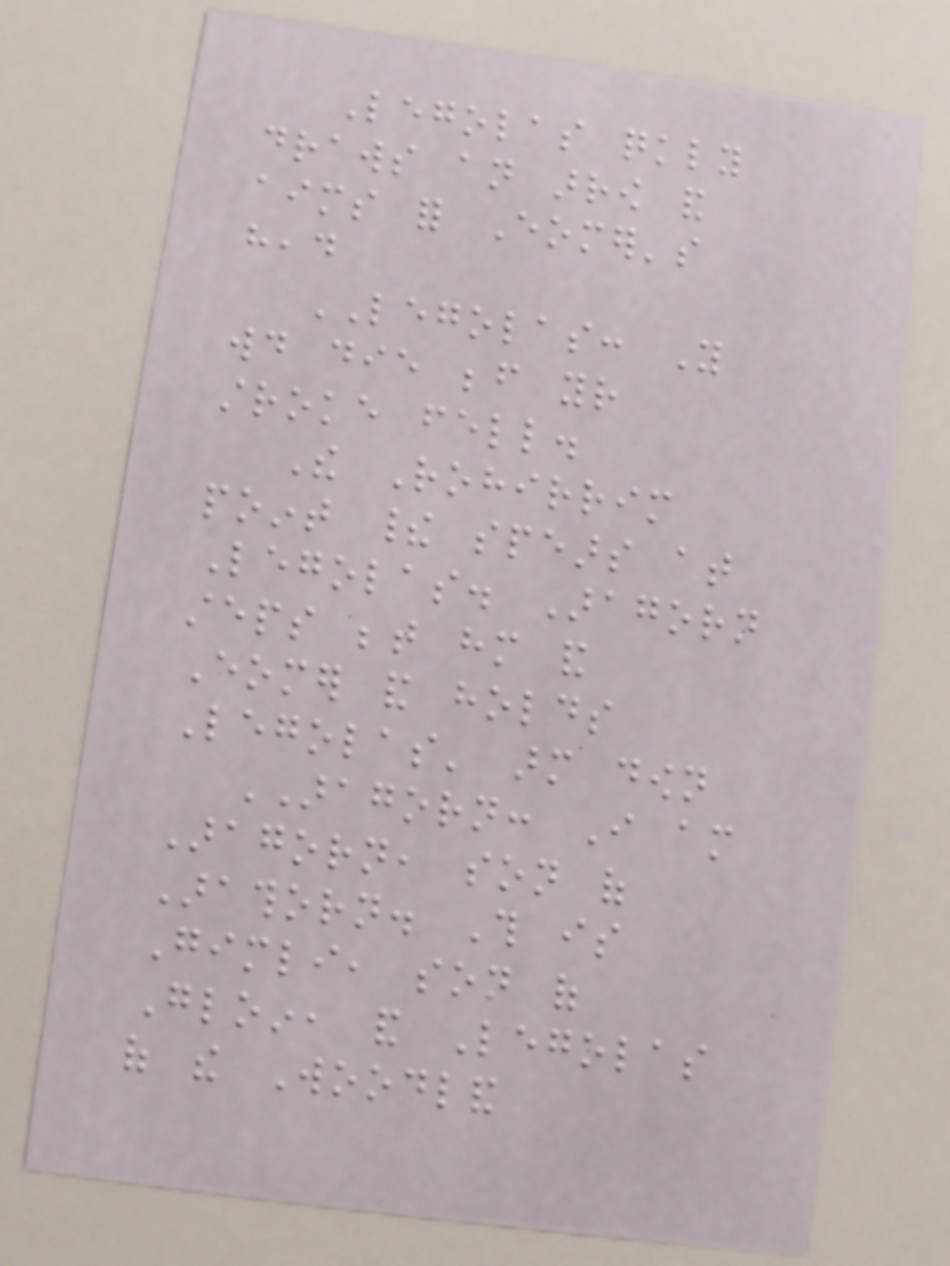Legolas quickly
draws an arrow and
aims for Eomer's
head
LEGOLAS: You
would die before your
stroke fell.
The Rohirrim
point their spears at
Legolas. Aragorn
steps between him and
Eomer and holds
Legolas' arm down
ARAGORN: I am
Aragorn, son of
Arathorn. This is
Gimli, son of
Gloin, and Legolas
of the Woodland
